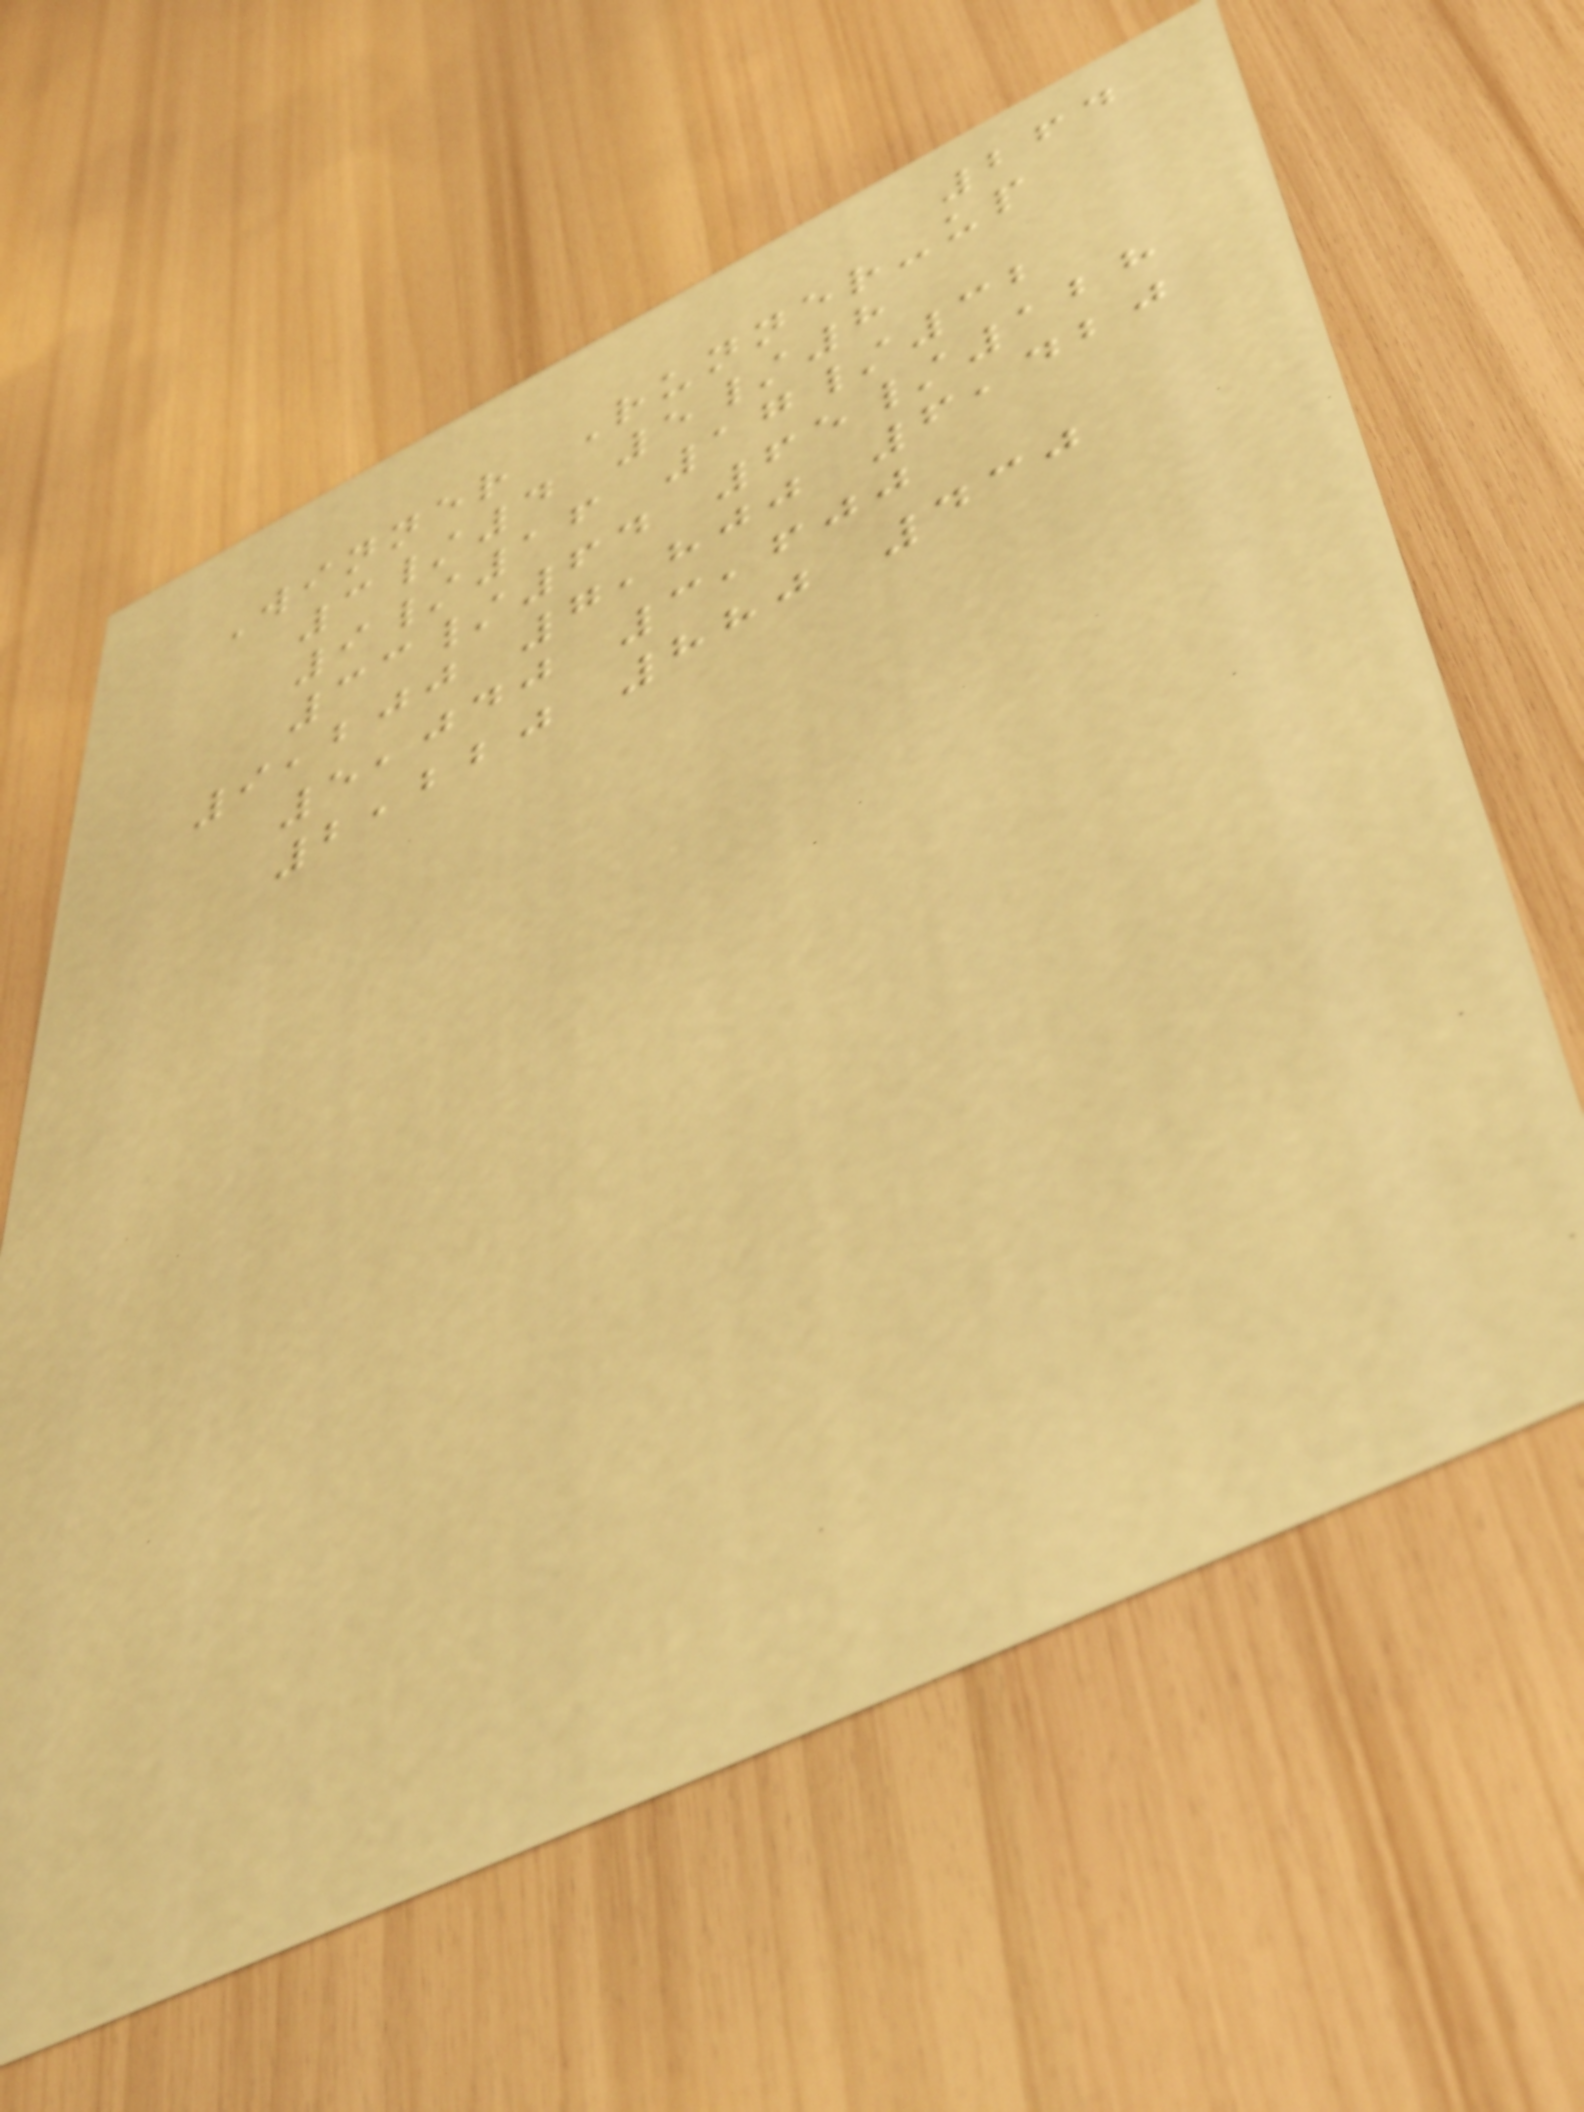264
Winner Runner-up
3/4 5/8
9/16 17/32
33/64 65/128
9,200 7,800 6,420
5,040 3,600
2,220 880 430
